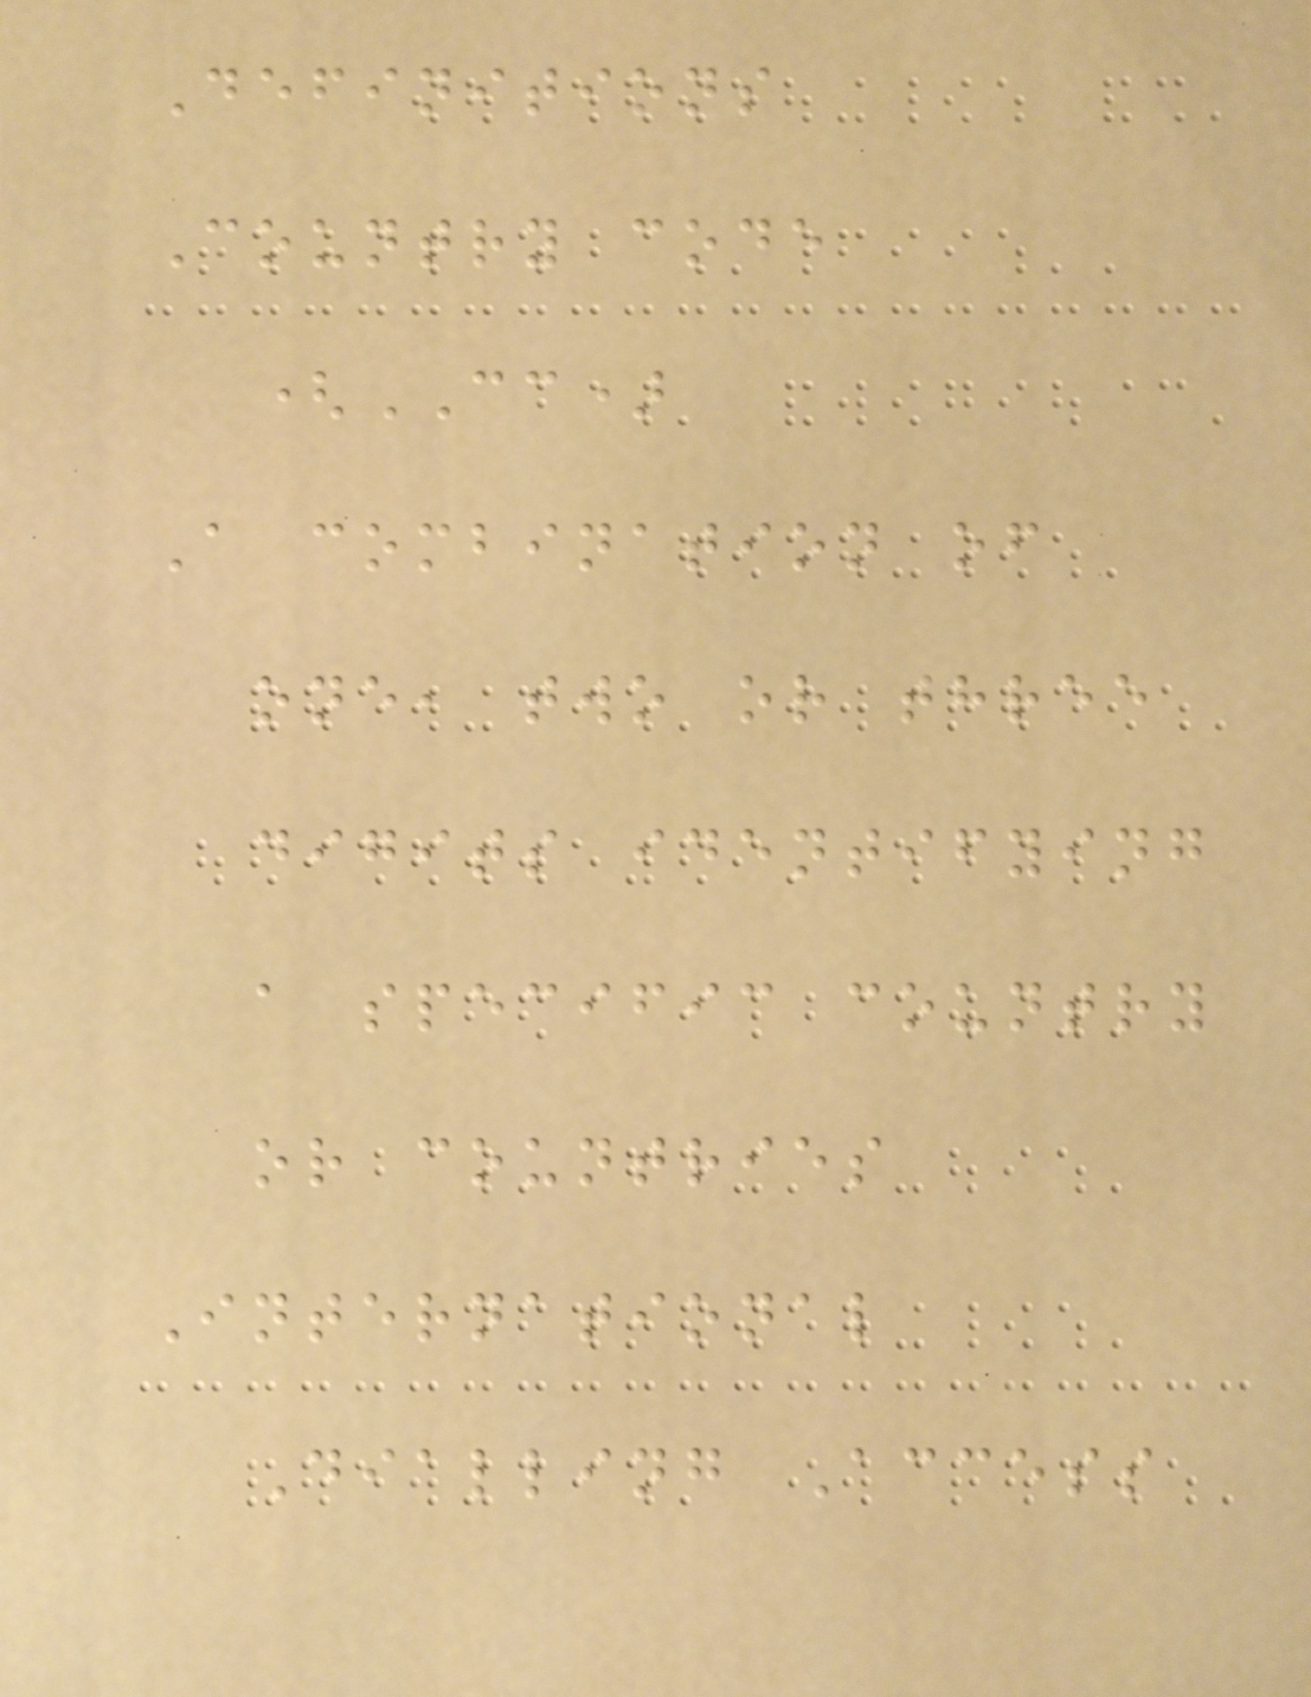Definitions
Country code
(CC)
A combination of
one, two or three
digits identifying
a specific country
or countries
International
Dialling Access
